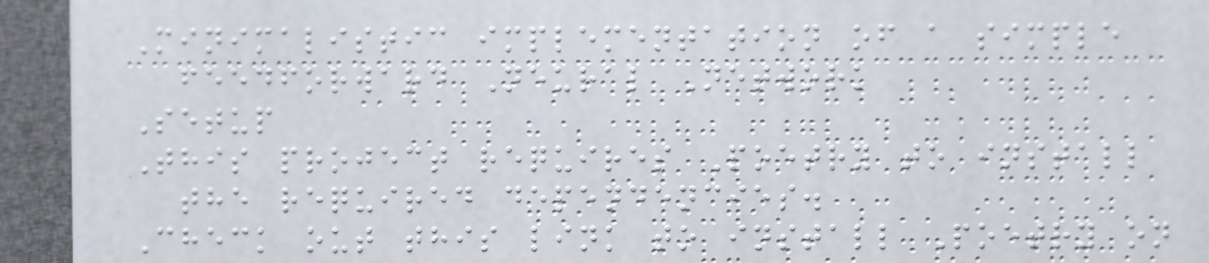Minimalistic implementation of a simple
feedforward Neural Network
Setup
This project requires Poetry to install
the required dependencies.
Check out this link to install Poetry on
